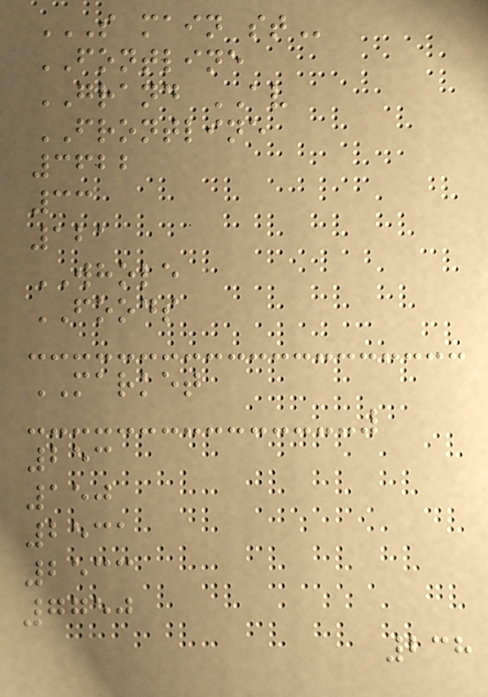S MAIN ST
FONTLINE
GRAND AV
FRONTLINE
3622
33
121
WHOLE
FOODS
MARKET
253
150
2531
2533
7750
238
